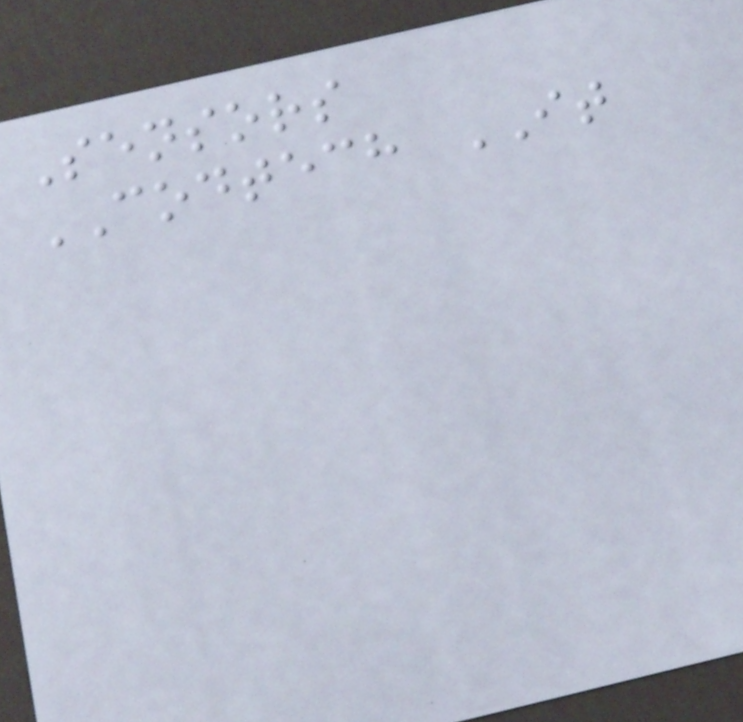Sensors
CODTECH IT
